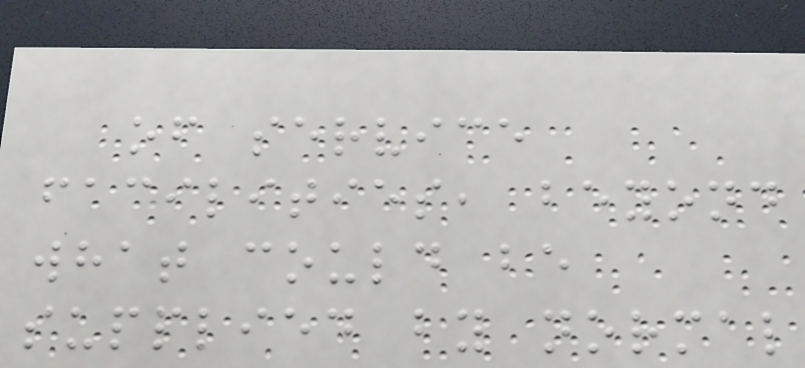of service
facilities, beyond
what could be
supplied by normal
